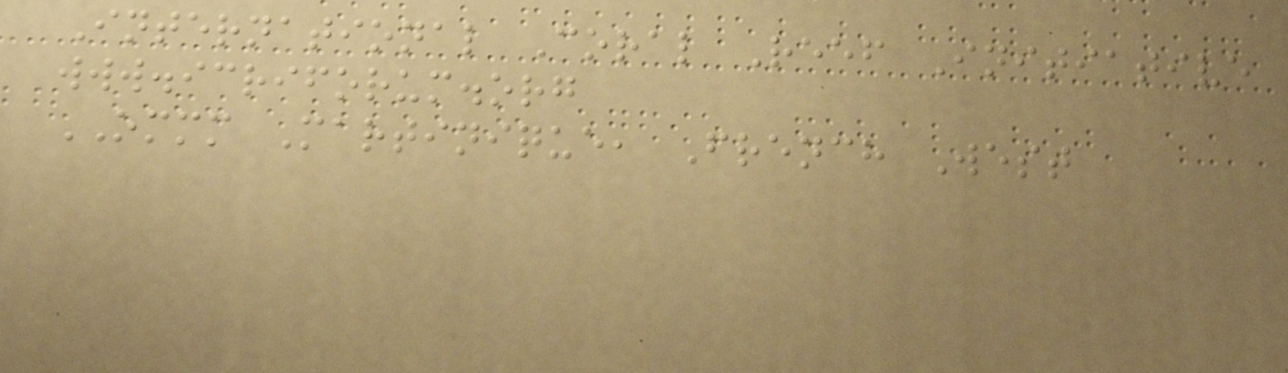International Coral Reef Initiative
www.icriforum.org
OMMM Martinique, French West
